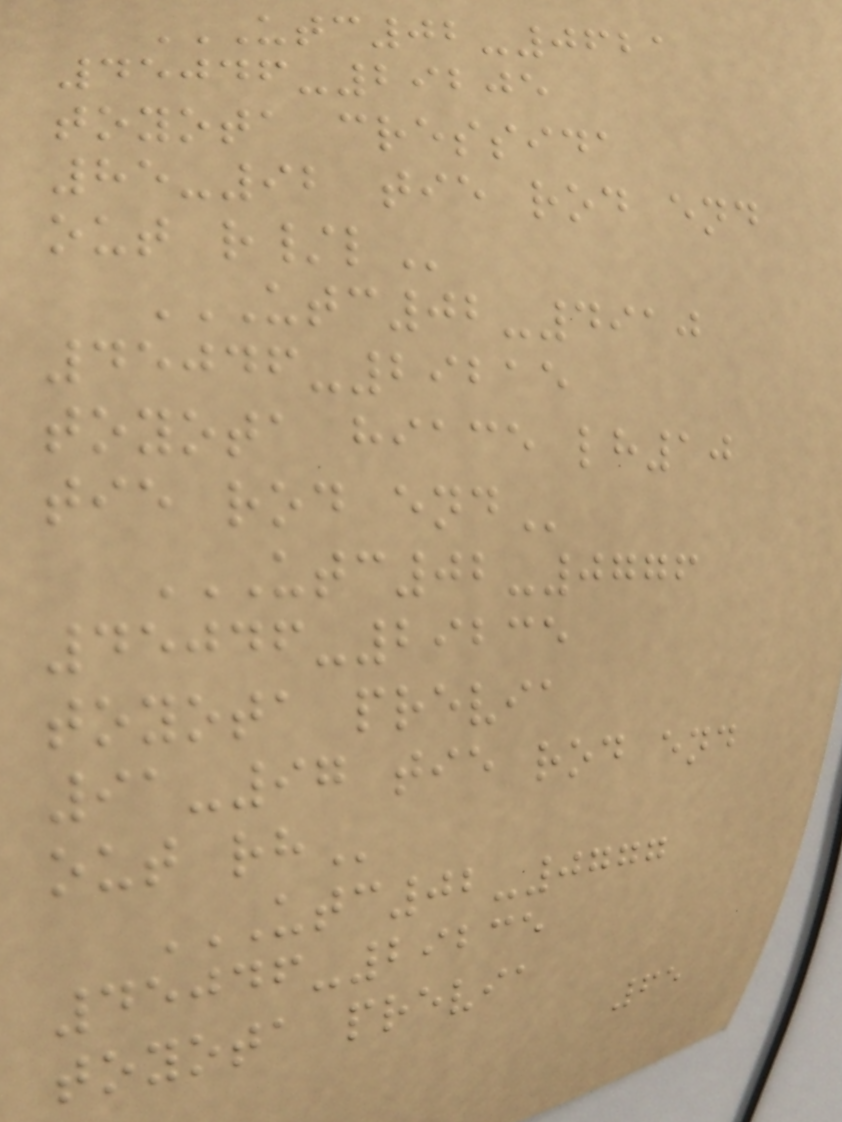UTC02-0621
45046-29205
TOYOTA CRESSIDA
85-92 TIE ROD END
OUT R/L
UTC02-4910
45046-29215
TOYOTA HIACE LH10
TIE ROD END
UTC02-0776
45046-29235
TOYOTA PREVIA
91-97 TIE ROD END
OUT RH
UTC02-0777
45046-29235
TOYOTA PREVIA
65
